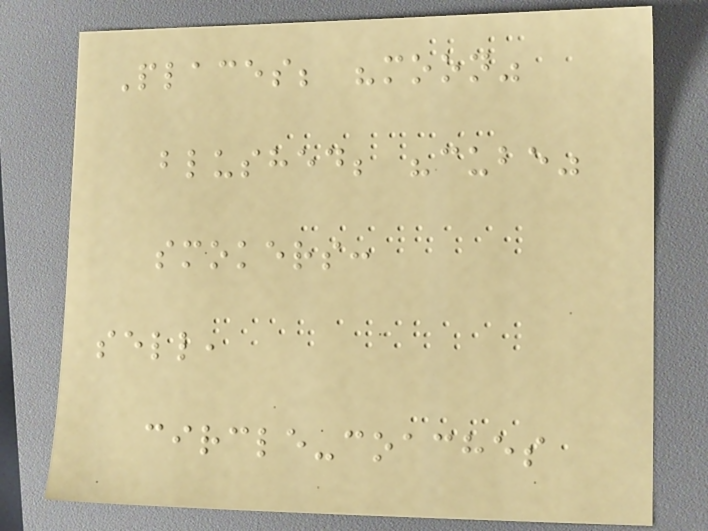Places; "moon"
blushed; "cube"
smokers:
sell,
circle-coaches
